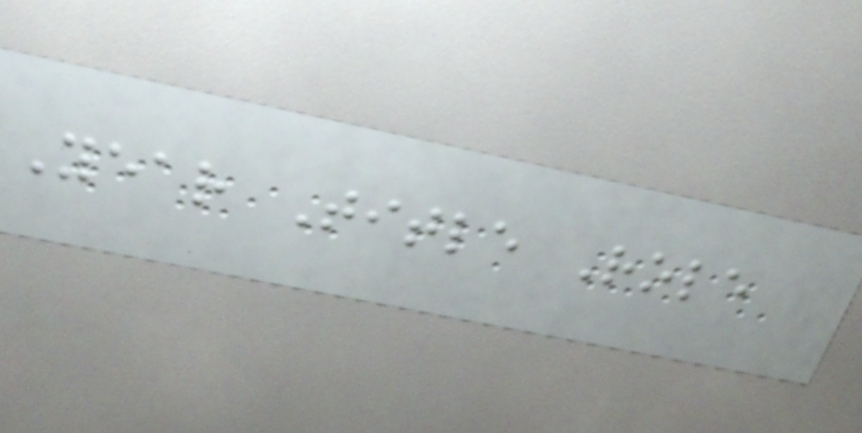Year Title Role
